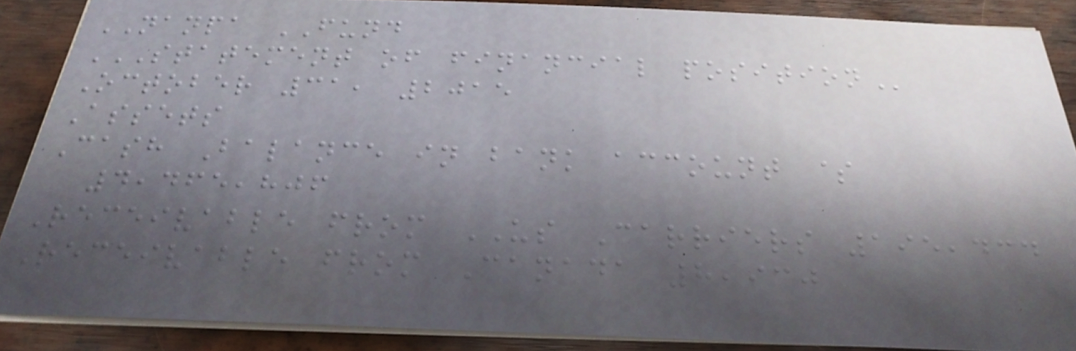NANPA FUND
STATEMENT OF FINANCIAL POSITION
October 31, 2015
Assets
Cash Balance in bank account $
4,465,806
Receivable from US Carriers 195,434
Receivable from Canada 8,930
